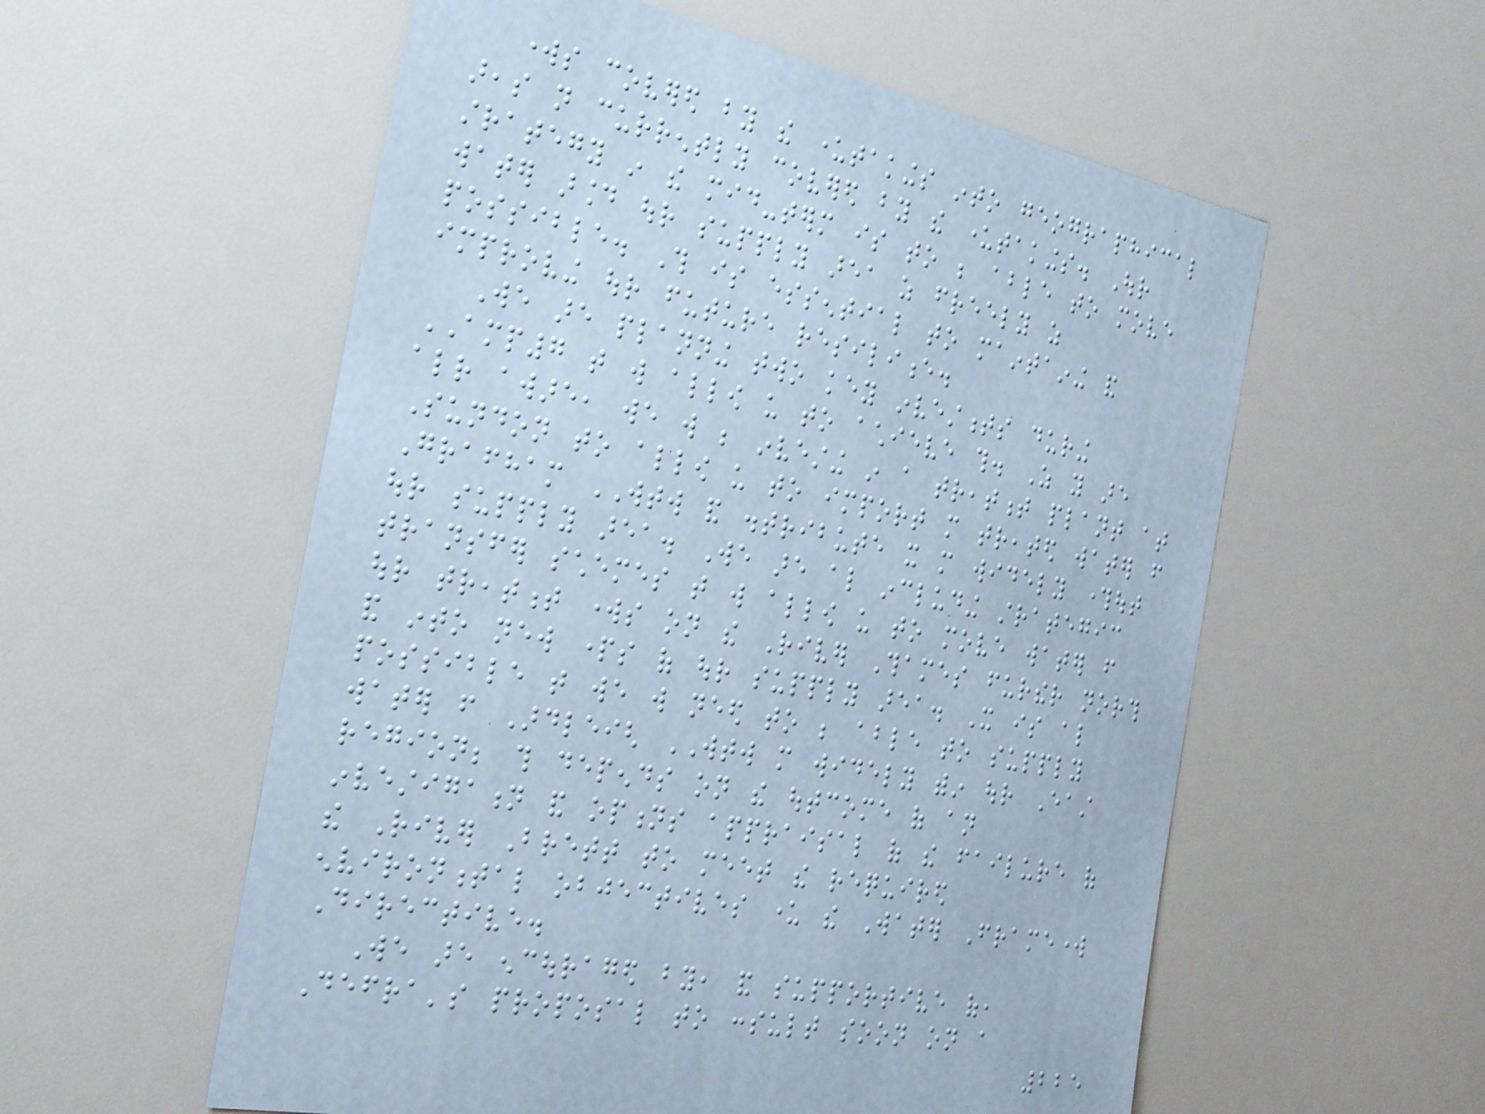works covered by the undertakings into geographical
areas not currently covered by the undertakings. Our
strategy in the mid-term is to be able to move
water around our supply area as freely as
possible. This is essential to maintaining and
improving our future resilience.
We are planning two key investments during
AMP7 that will allow us to achieve this. As you are
already aware, we will be investing in a treatment plant at
Sundon to allow us to import more treated water from
Grafham WTW and distribute it more widely throughout
our supply area. We are also including strategic
transfer schemes that will allow us to move water from
our treatment works on the River Thames further north
and into new parts of our supply area. It is also
possible that we will need to be able to supply
water from Ardleigh WTW more widely within our East
region; this depends on the outcome of an
investigation and options appraisal of the failure of
the River Brett to meet the required
environmental objectives under the Water Framework
Directive.
We are encouraged by, and supportive of,
Defra's proposal to consult soon on a
225
